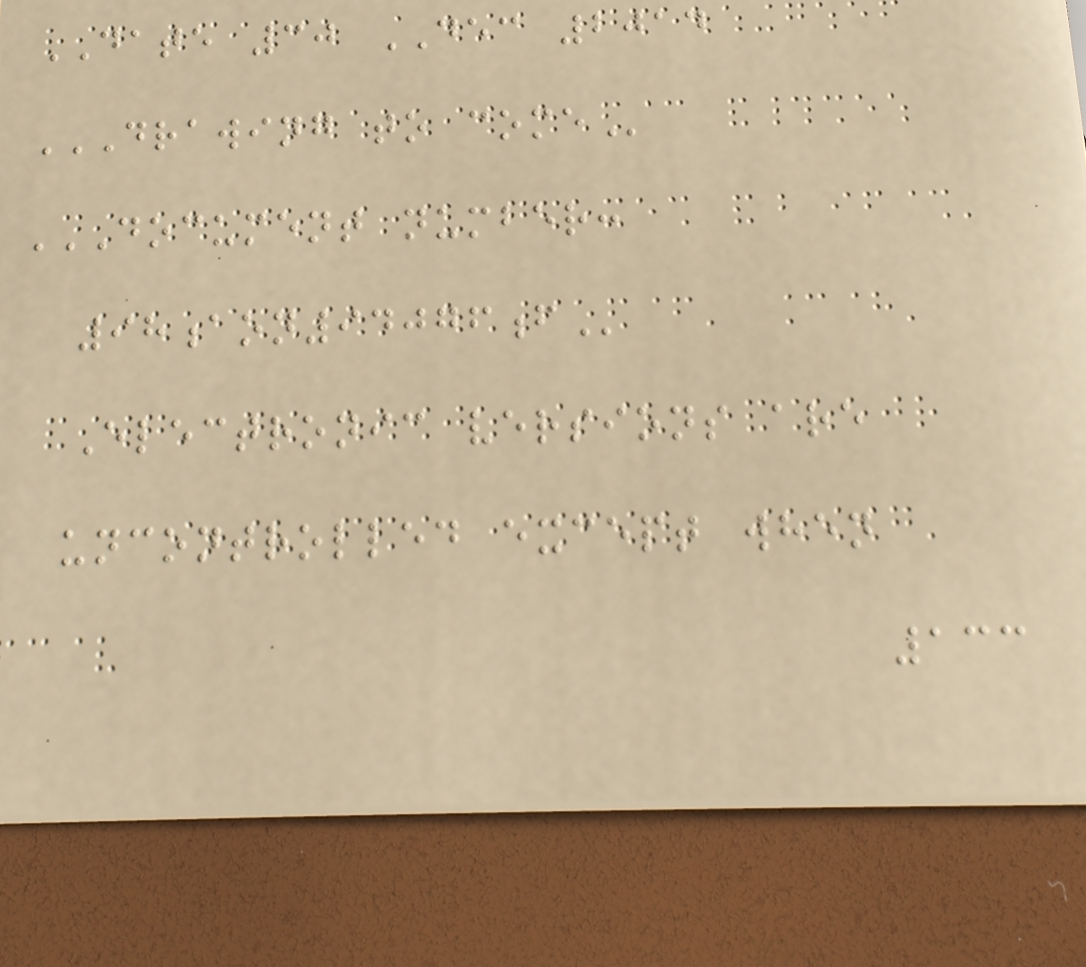DATE 30 DEC 2014
DRAWING TO COME
DOCUMENT NUMBER:
98AON94076F
Electronic versions are
uncontrolled except when
133
